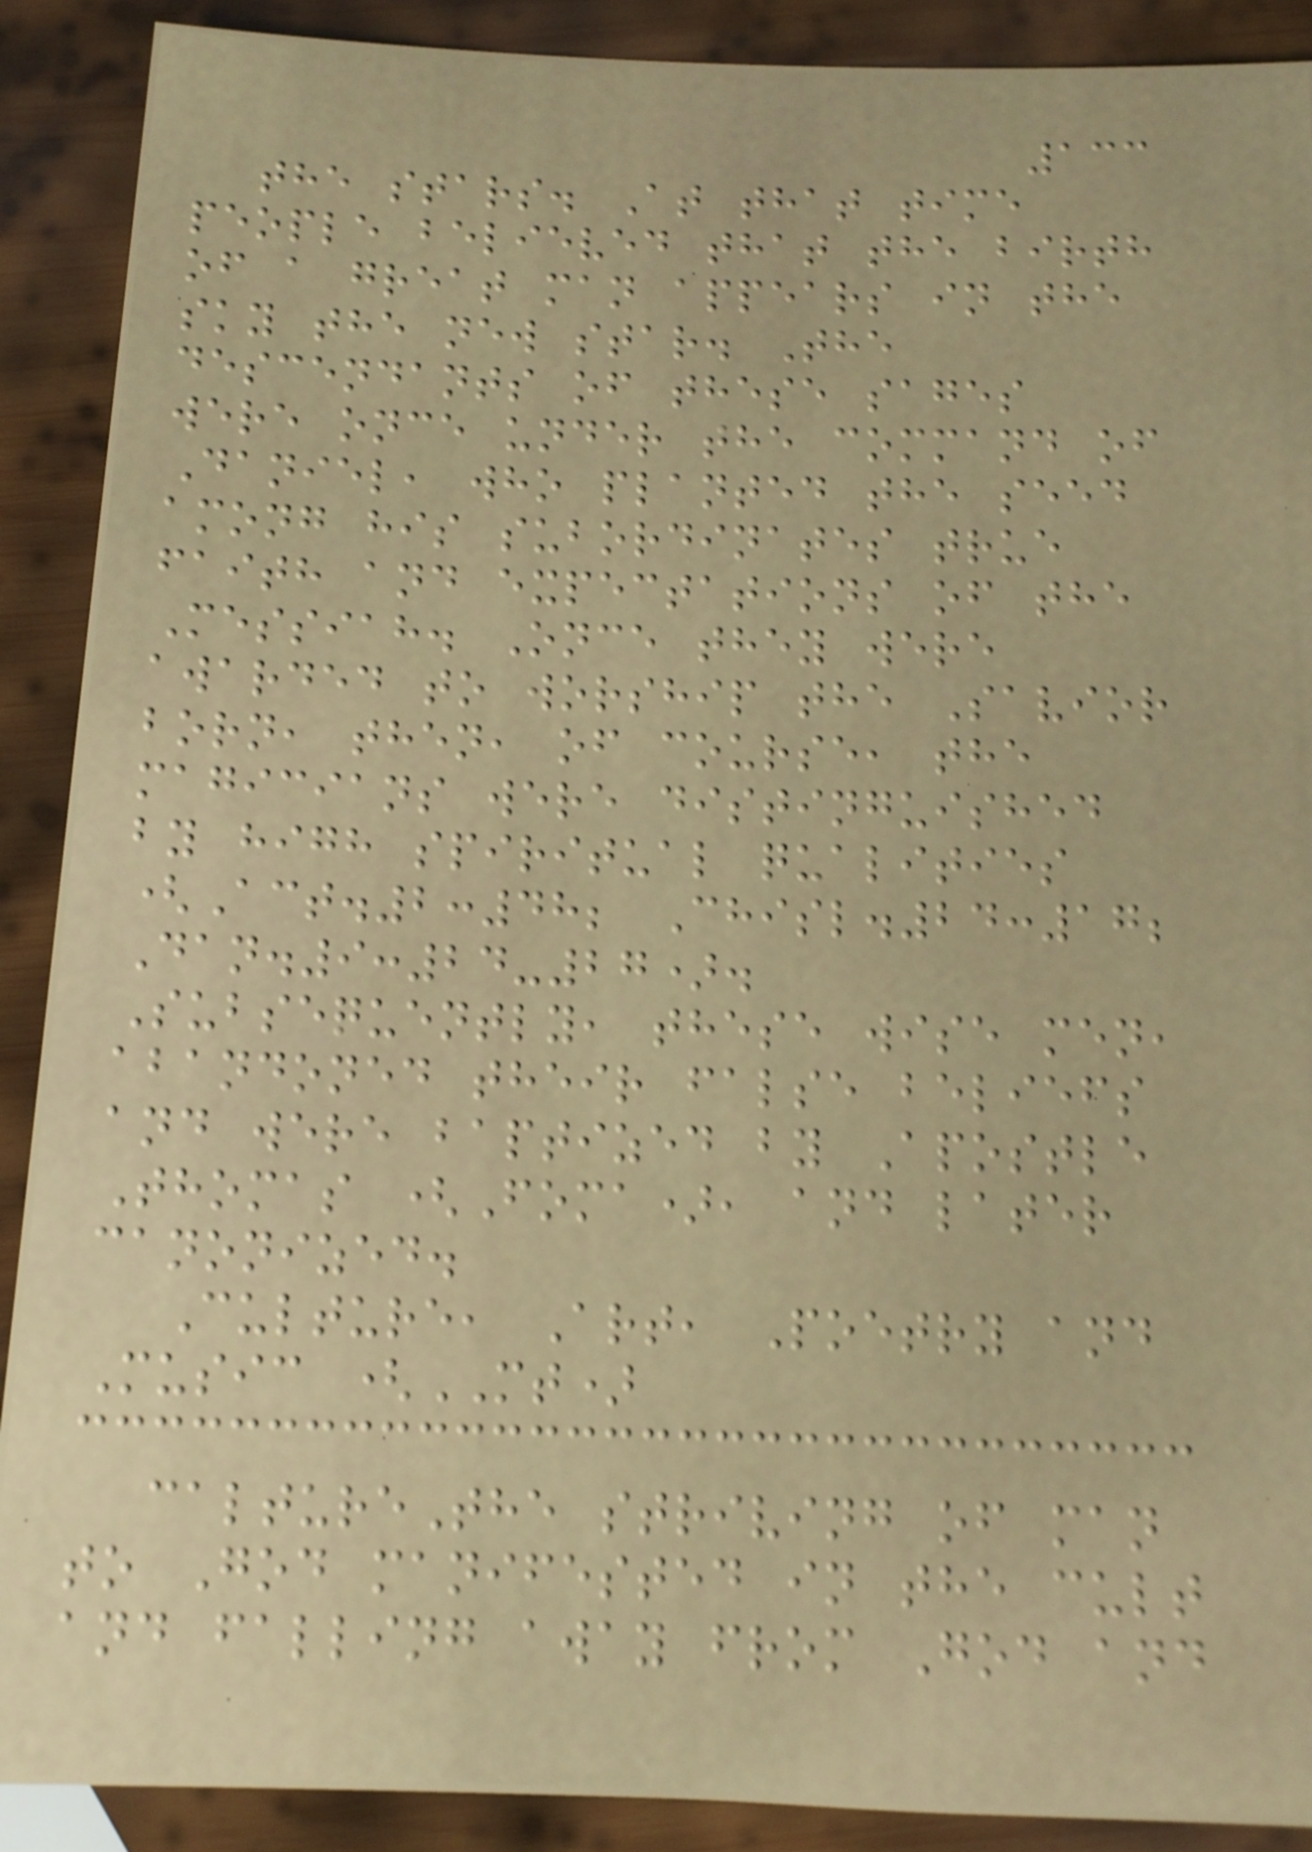133
the stars. At that time
people believed that the birth
of a great man appears in the
sky the new star. The
descendants of these sages
were once under the command of
Daniel, who planted the seed
among his subordinates true
faith and expectations of the
Messiah. Once they were
awarded to worship the Savior
born, then, of course, the
magicians were distinguished
by high spiritual qualities
(Act.2:48; Chisl.24:17;
Dan.9:24-27).
Subsequently, these wise men,
abandoned their false beliefs
and were baptized by Apostle
Thomas (Foma), and later
canonized.
Culture, Art, Poetry and
Music (MT)
caltureThe striving of man
to God manifested in the cult
and falling away from God and
